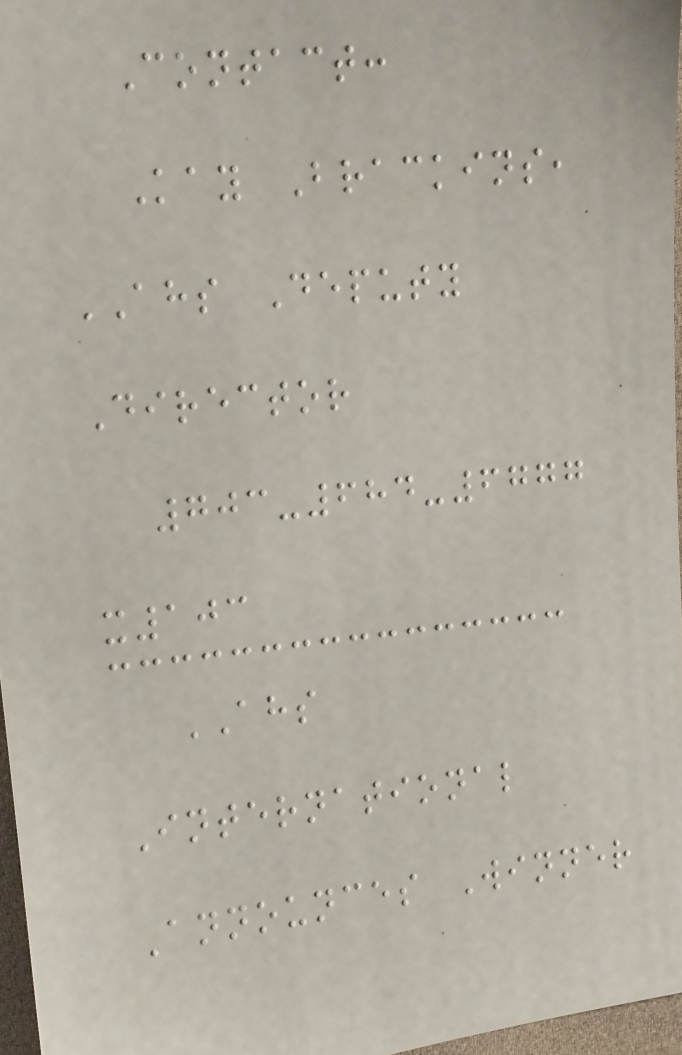Contact:
Kay Brackins,
AHS Deputy
Director
703-684-6777
x103
AHS
International
Announces Winner
